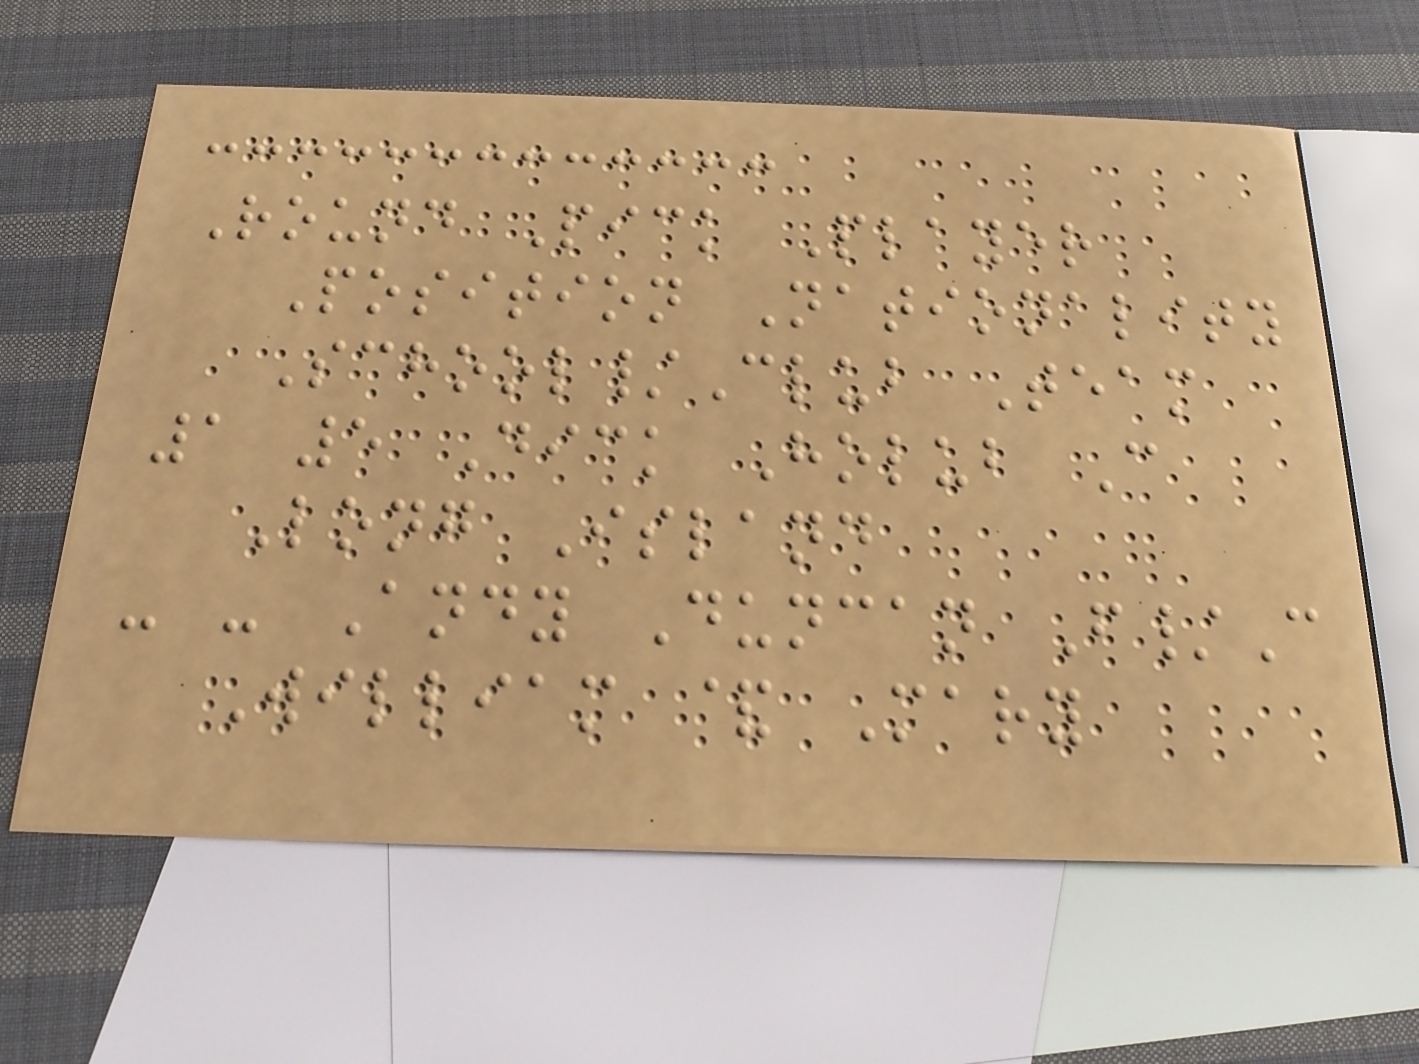Round Pick Player
Position Nationality
School/Club Team
1 5 Dick Holub C
Long Island
- - Andy Duncan F/C
William & Mary
